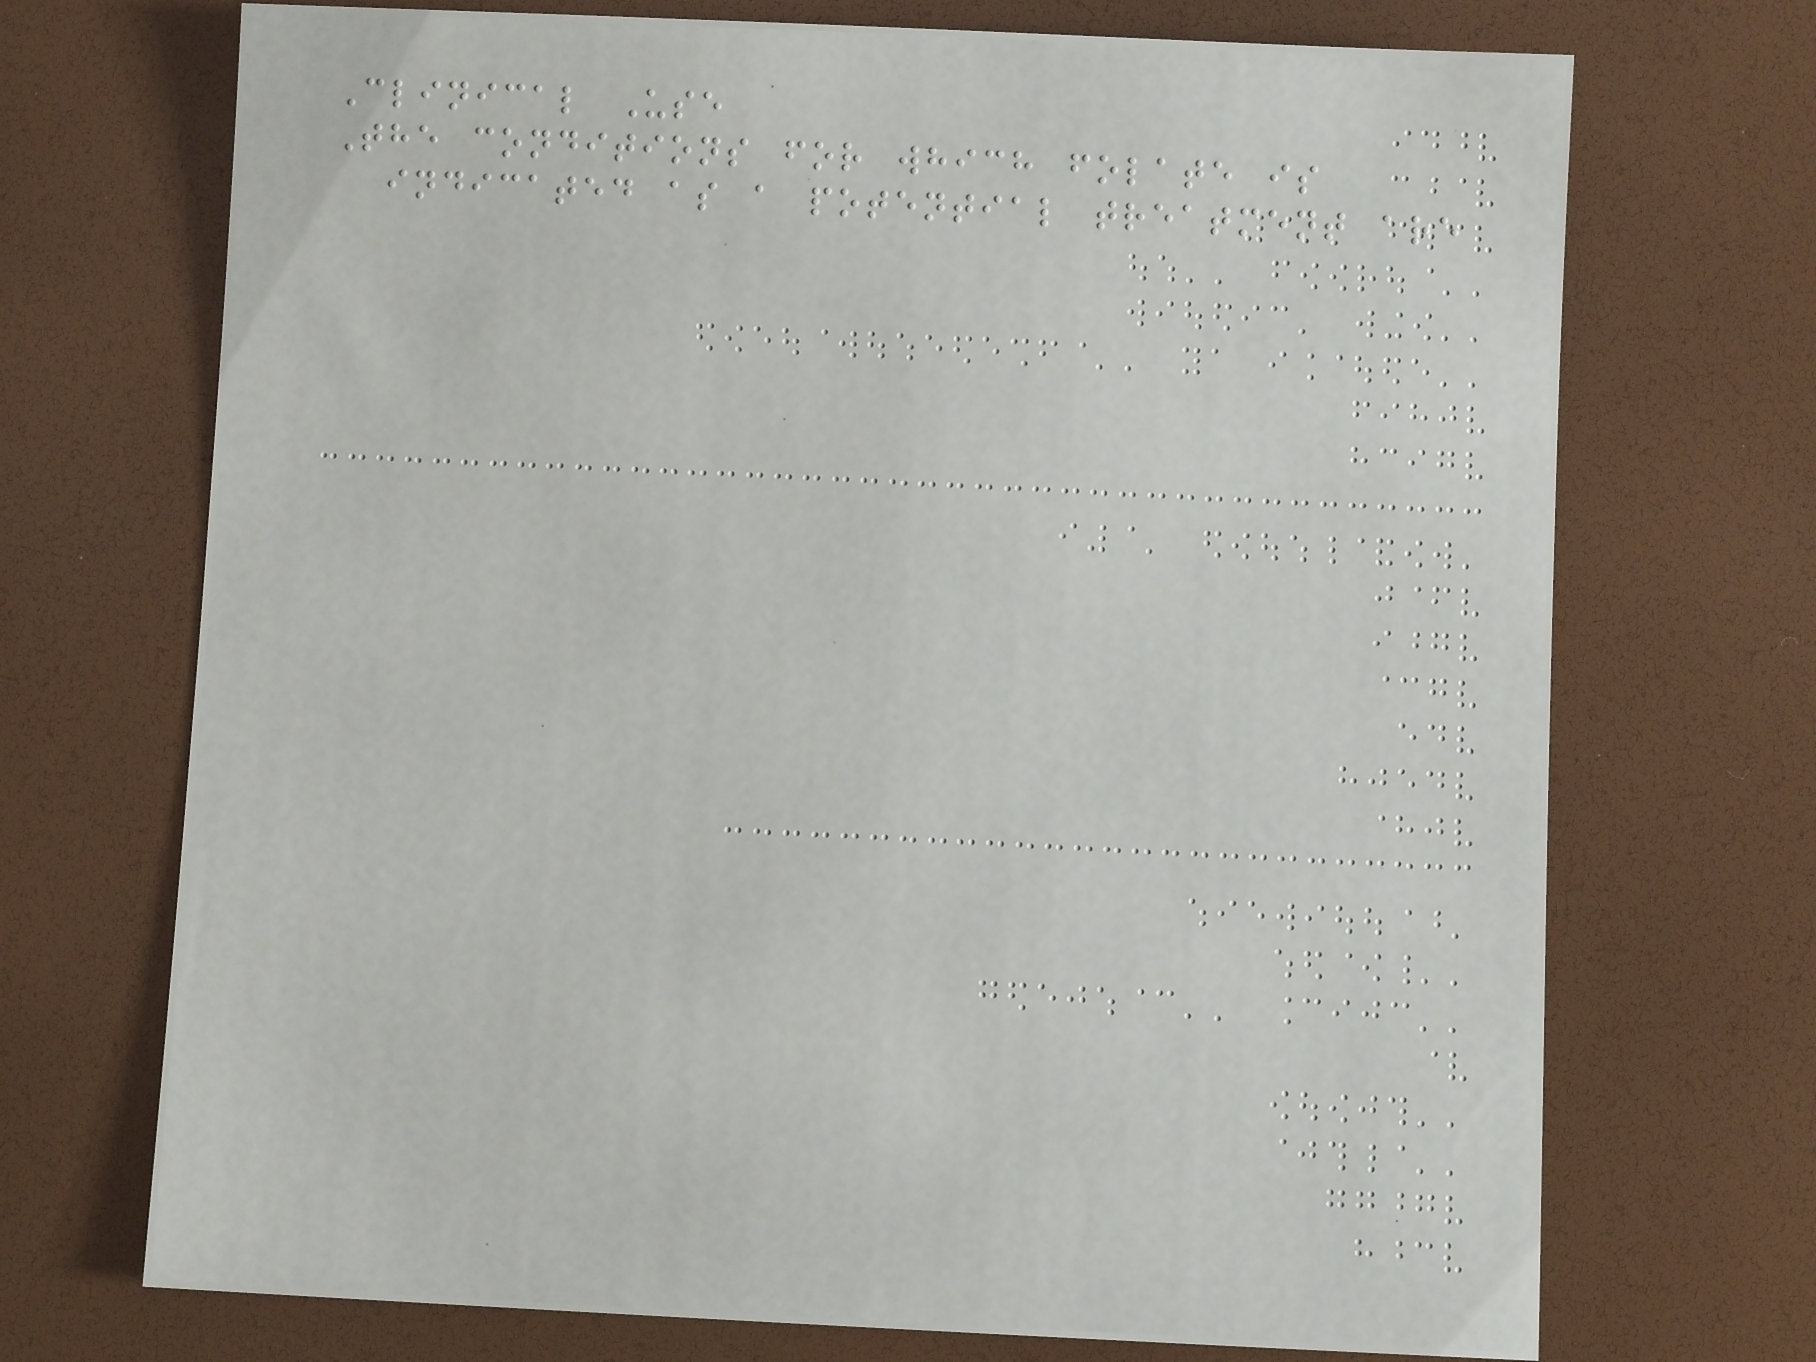Clinical Use
The conditions for which folate is
indicated as a potential treatment are
